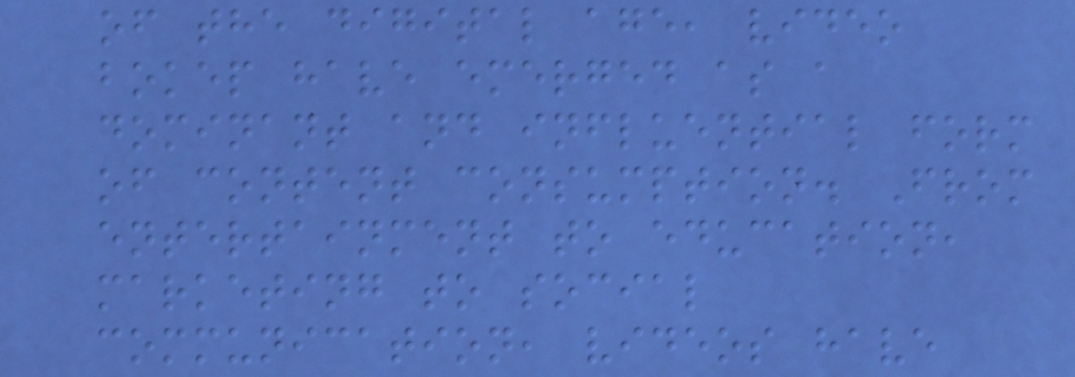of the digital age, video
bokep have emerged as a
dominant and influential form
of content consumption. From
entertainment to education,
marketing to social
communication, videos have
